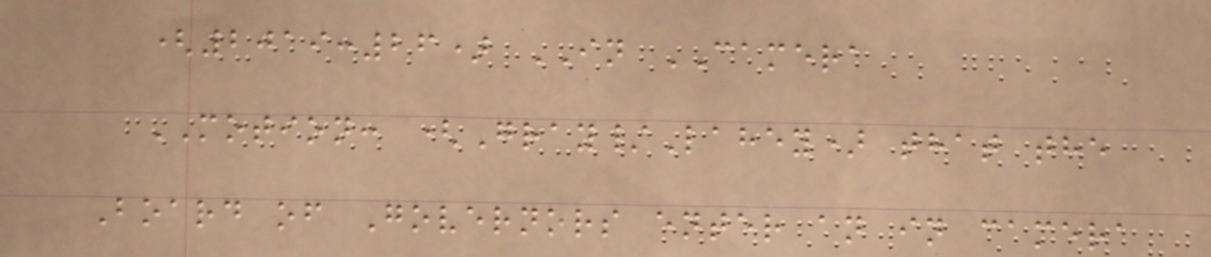(2019:26) IN CAMERA
MOTION: (Gray/Lahey) that the
Board of Governors enter an in camera
